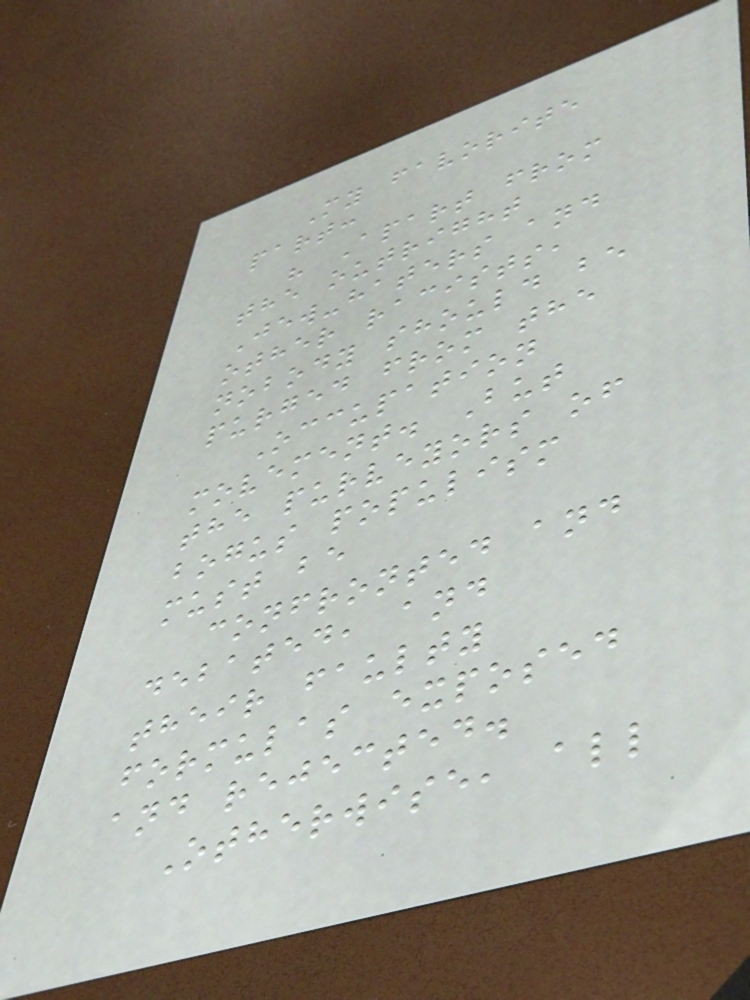My favorite
part:
" Apart from
the outright
Jew-haters and
other racists,
nobody should be
purged from the
Occupation
movement. But
the purveyors of
bogus populism
must be
confronted and
debated, and
their faulty
formulas exposed
and rejected.
Otherwise, all
